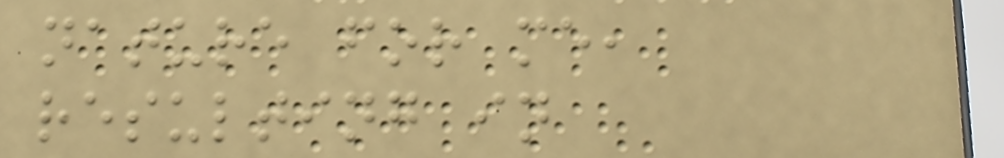nature for me,
resulting in
